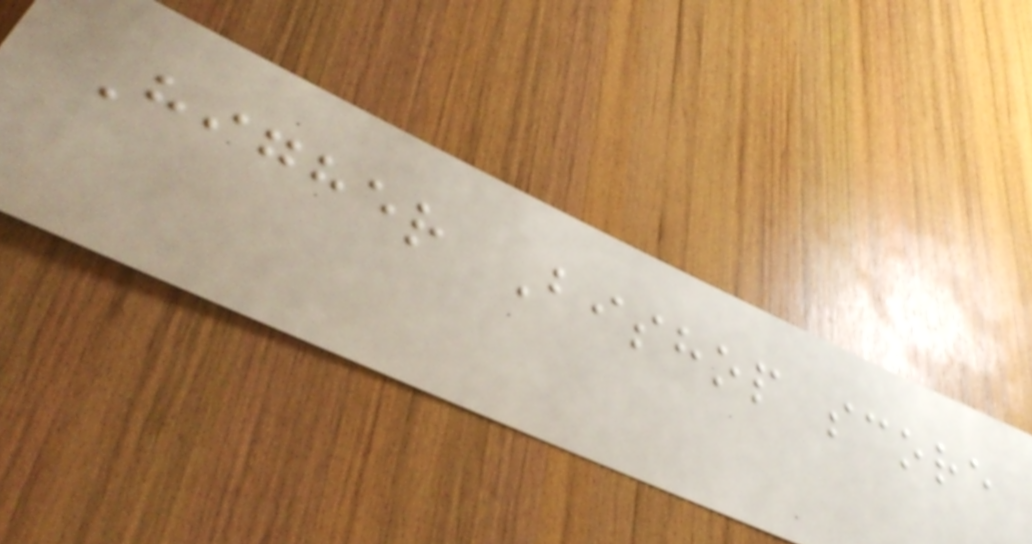Higher Bishop score
